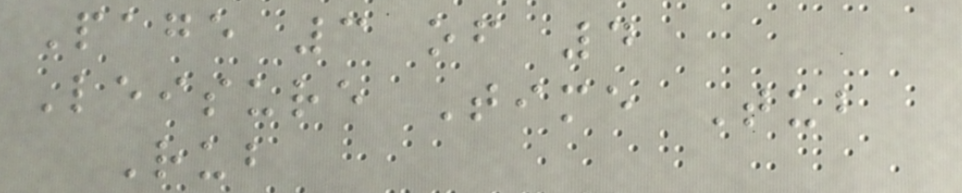Page 3 of 4
Leisure Time Tub
Rub
